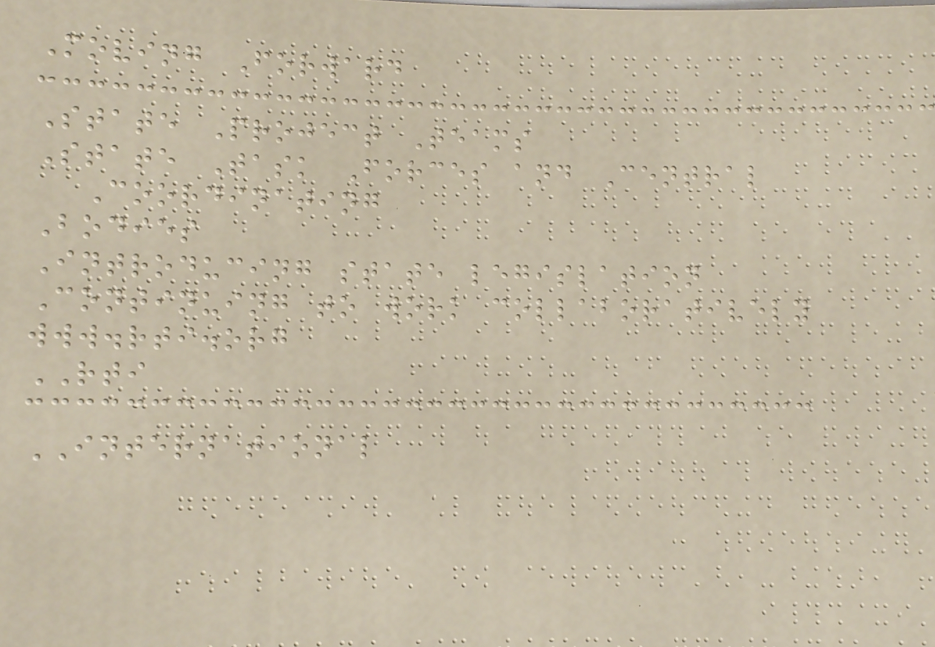Moving Forward
State Project Teams
State Task Forces and Central
Coordinating
Bodies
Introducing state legislation
Continuing to work collaboratively
www.rti.org
RTI
INTERNATIONAL
